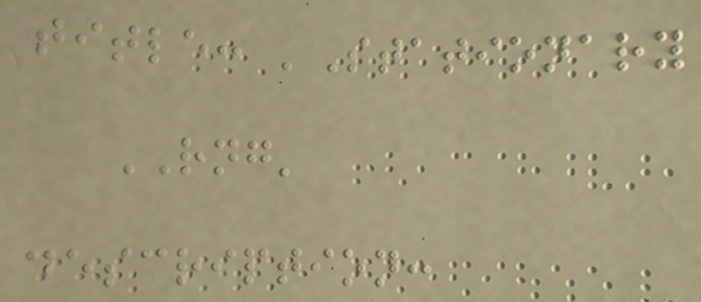title: 'Stationary
RNG'
description:
